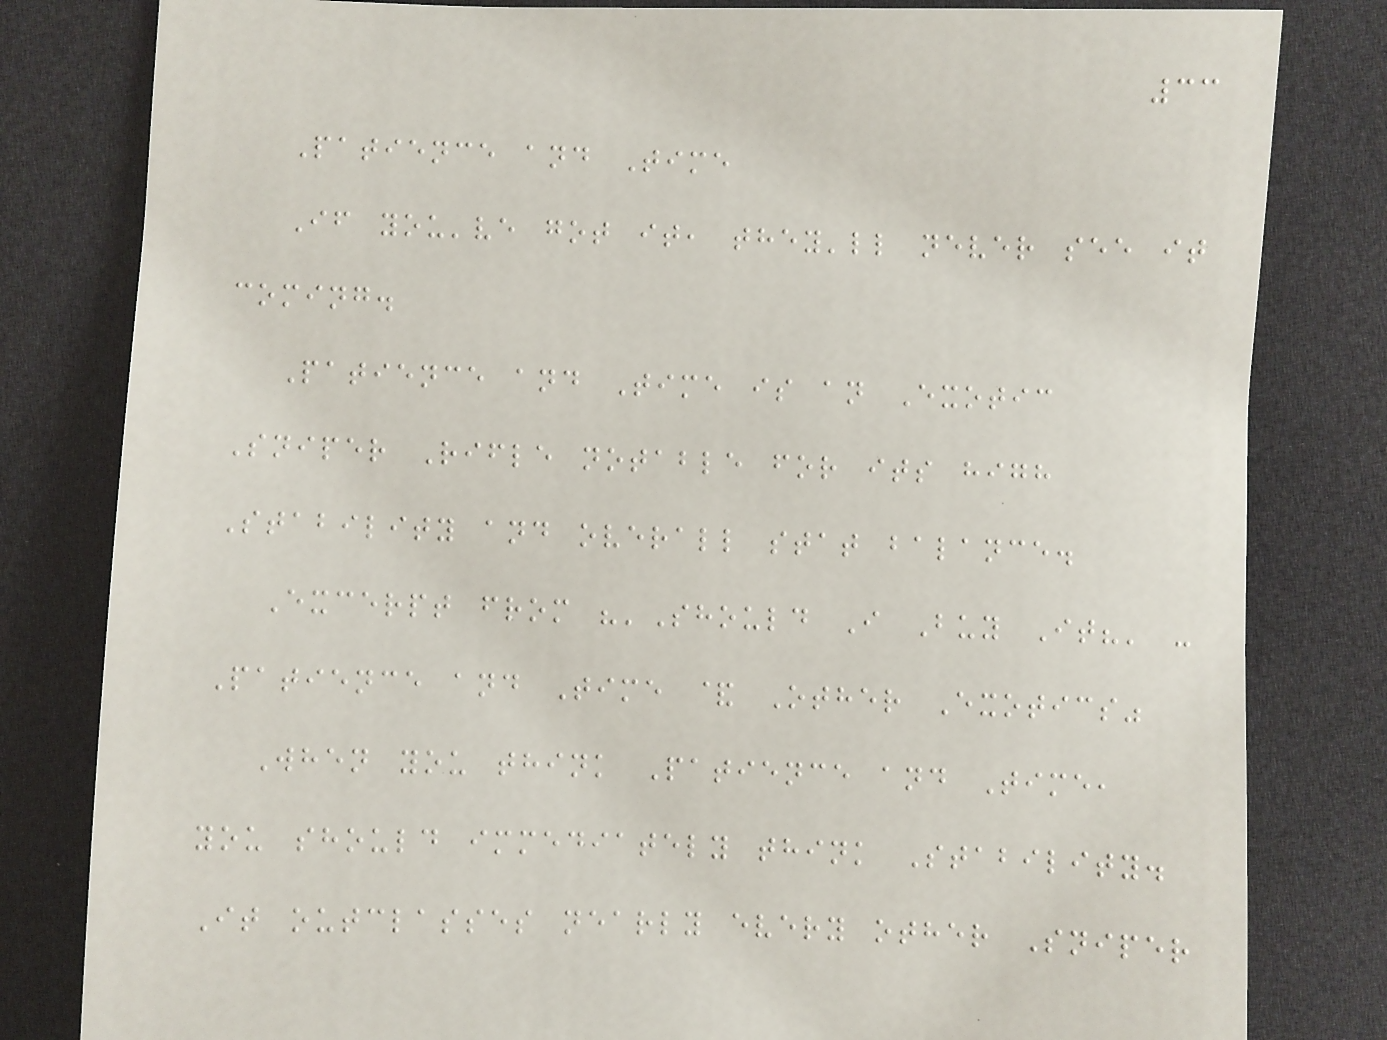33
Patience and Time
If you've got it, they'll never see it
coming.
Patience and Time is an Exotic
Sniper Rifle notable for its high
Stability and overall stat balance.
Excerpt from "'Should I Buy It?' -
Patience and Time & Other Exotics"
When you think Patience and Time,
you should immediately think Stability.
It outclasses nearly every other Sniper
